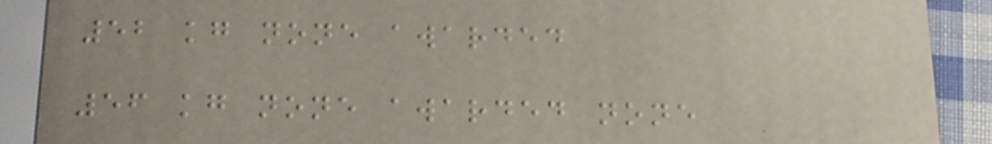52 kg none awarded
56 kg none awarded none
